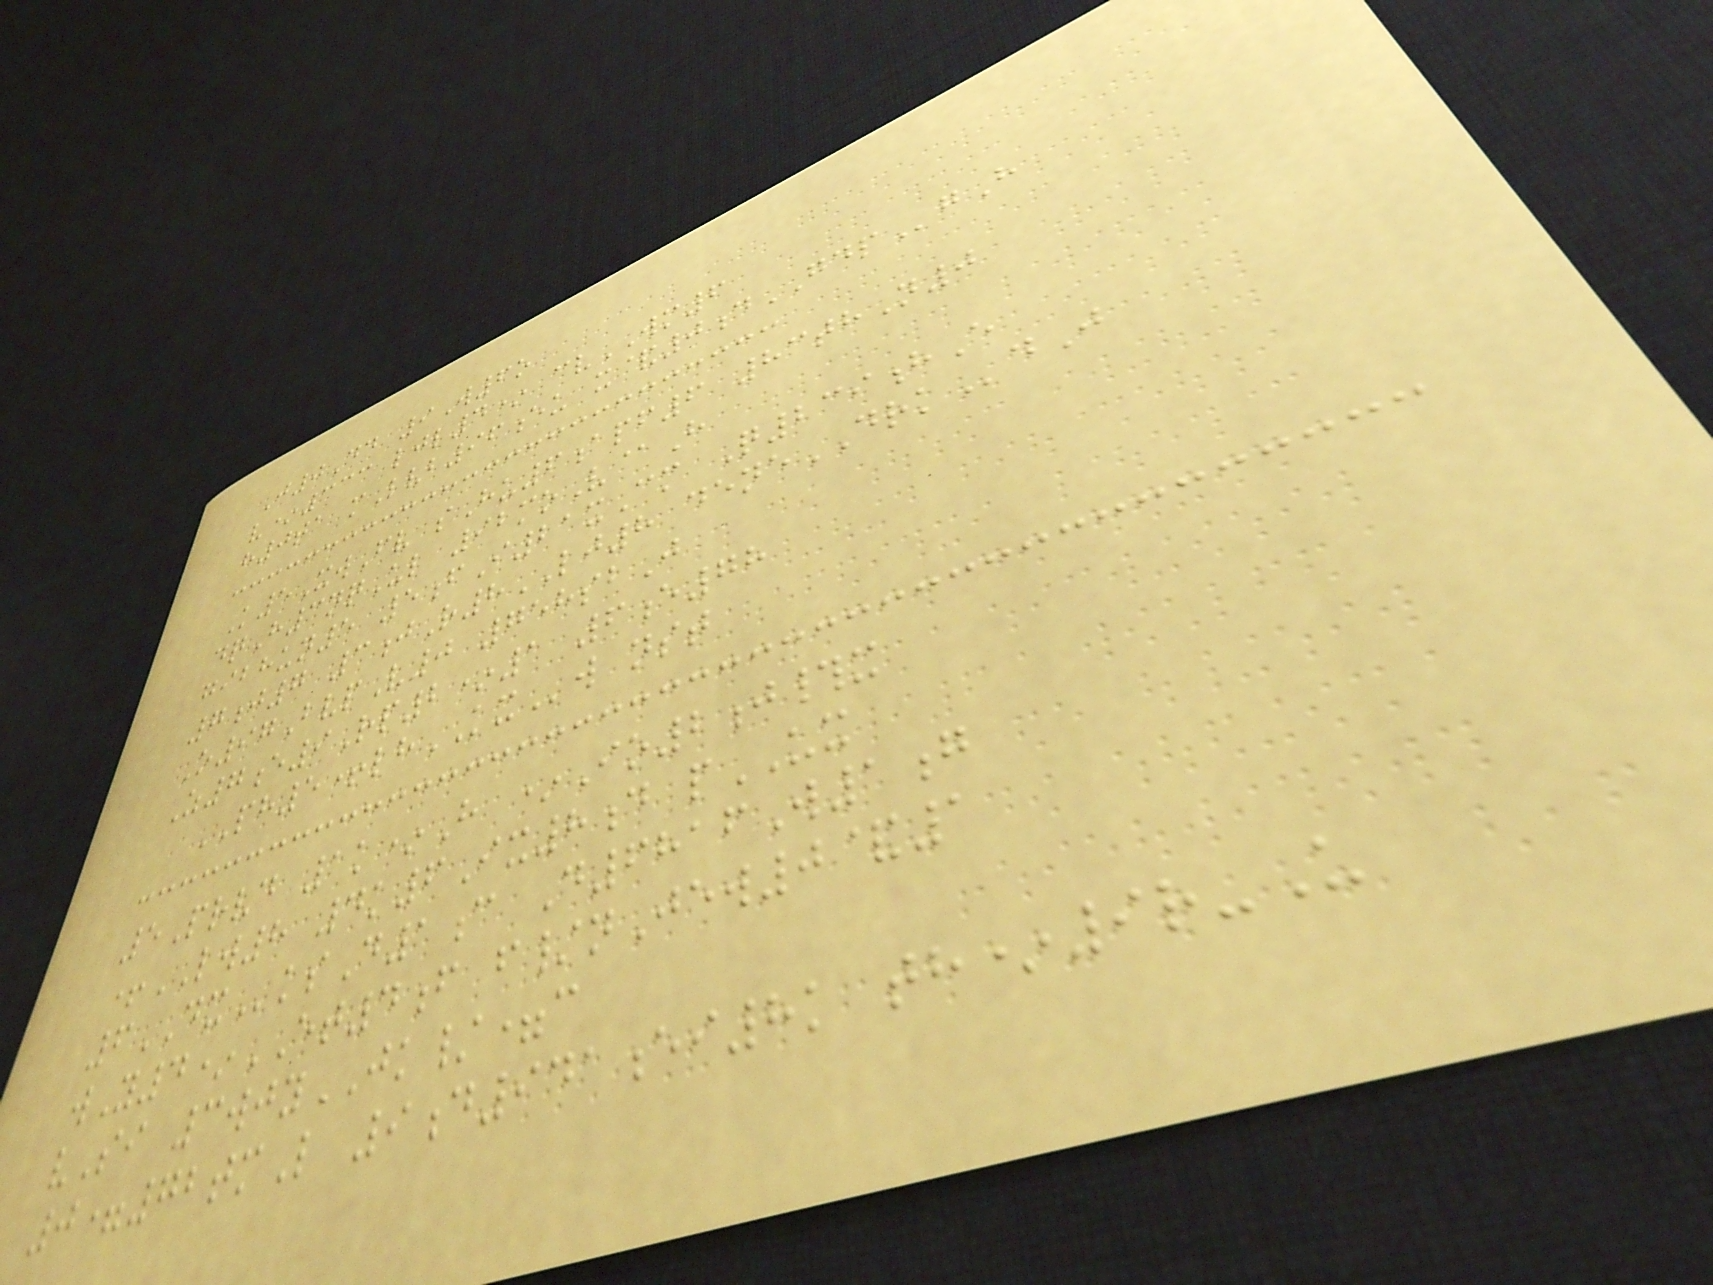J0Dd 9W6o
v*333 ljl4* cvWM6
h0ta mLvb96eu x&0dGDPgH
K5XwFv sHu6apf6 83thN0
dqH3nqUl 92moV@H
gibhun5 5fI21xCm Q239hE
7j7 3jR8LJ8 deneDRKdJ
O97BvpV0 758sbJ
Z7e9Rp2*1 6e78
PH5+lhKXw nst
5Prvd 1k*H *Io2j#x
+LW8 4k6Ix8d pUX
6DXksD1c D6816W1g
wY4*ET4f f/nJew0&1
vSi 3wjyJK/=c
0=72tmL 9d941ei8k th*9r-U
